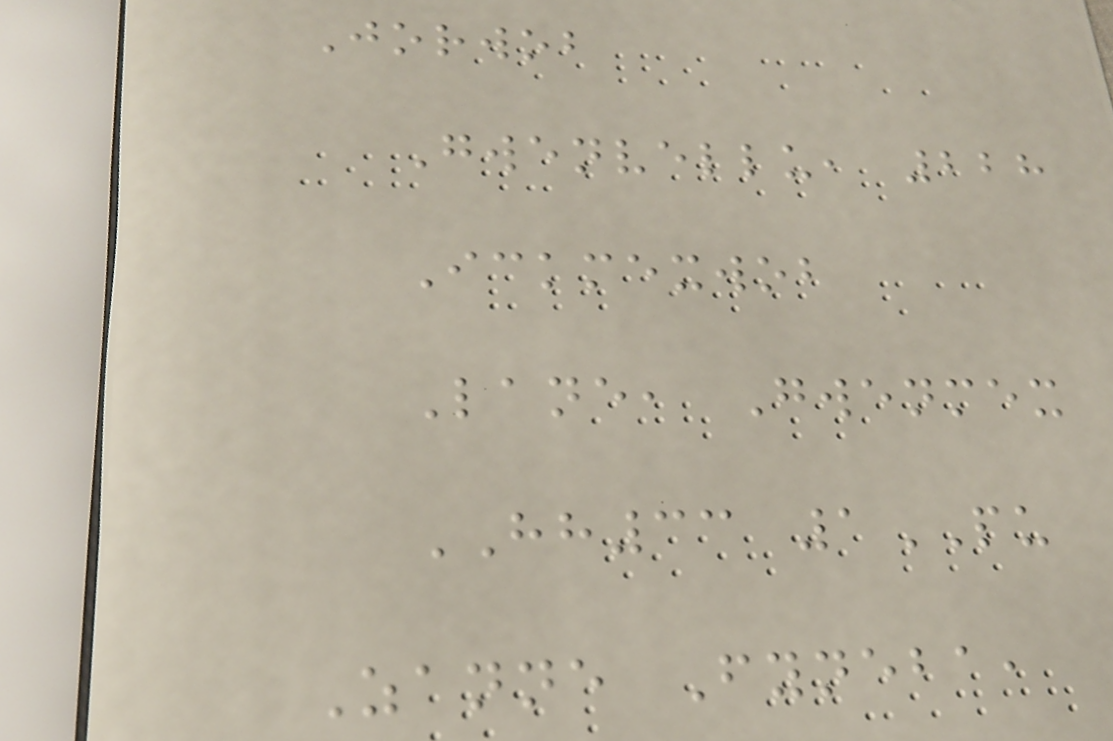Jorwob
Gwenvellu, 228
Ickmexwob
Lane, Gwenmex
HH33 1PU
Zanne Fyneba,
